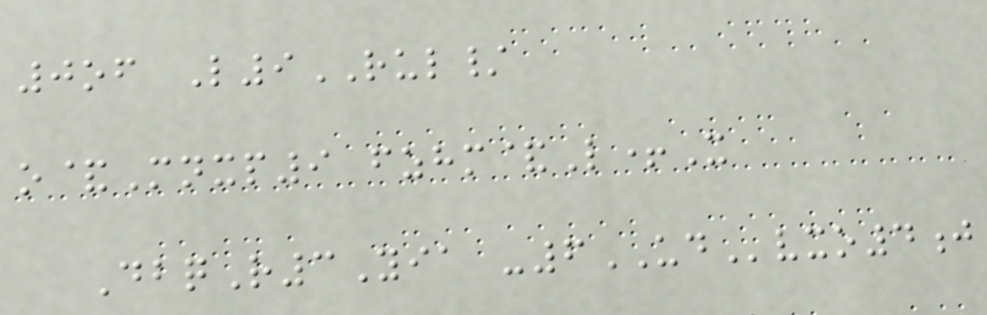0of L9RUL/
o&Mnxp9 fzhm&L+X
DbqR3Yia -6UDvxo4j
